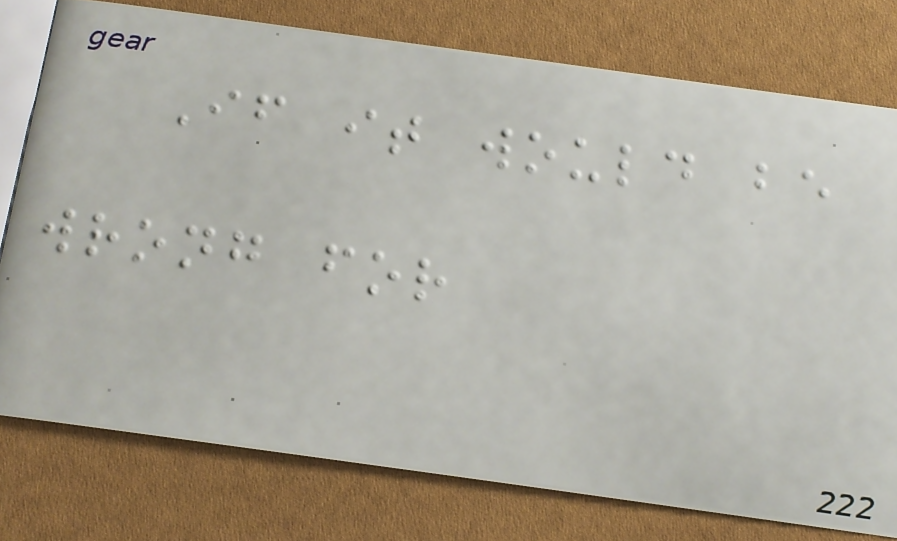If it would be
wrong for
